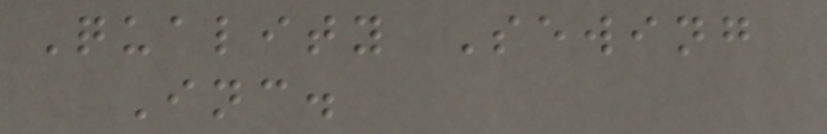Quality Sewing
Inc.
